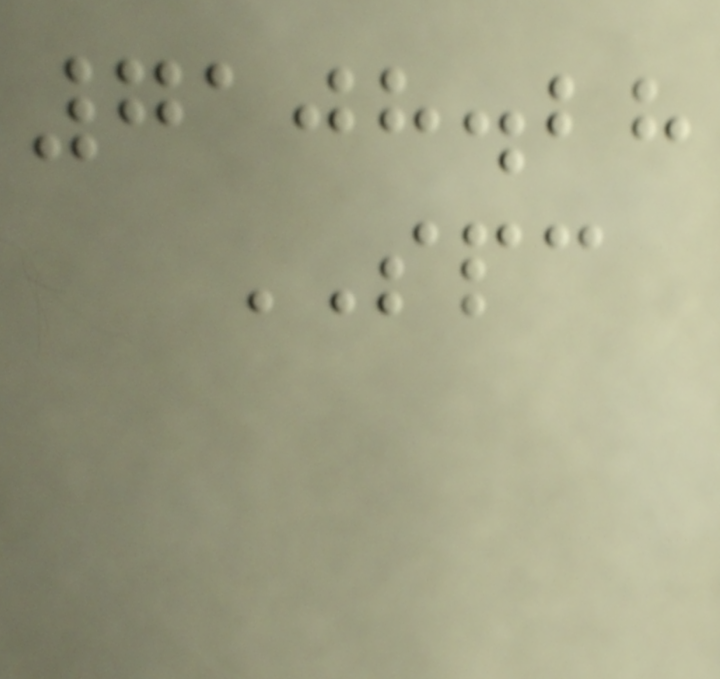7108.28
SPC
